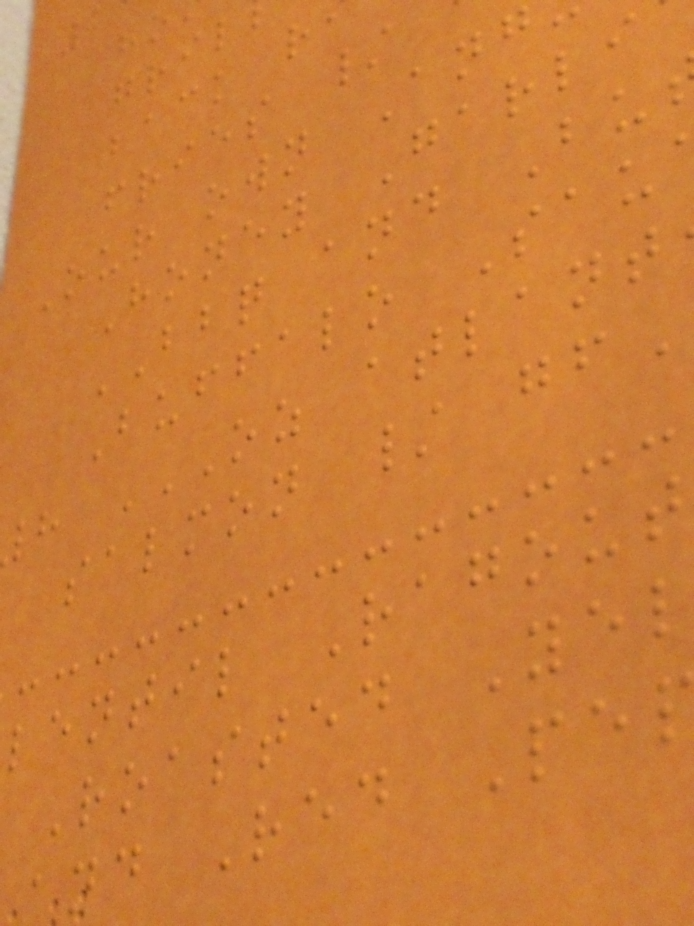fries /
Our own Ang
Honey Garli
BBQ and Bu
Buffalo Sau
salmon /
lentil Ragout
Roasted Yel
nd Red Pe
